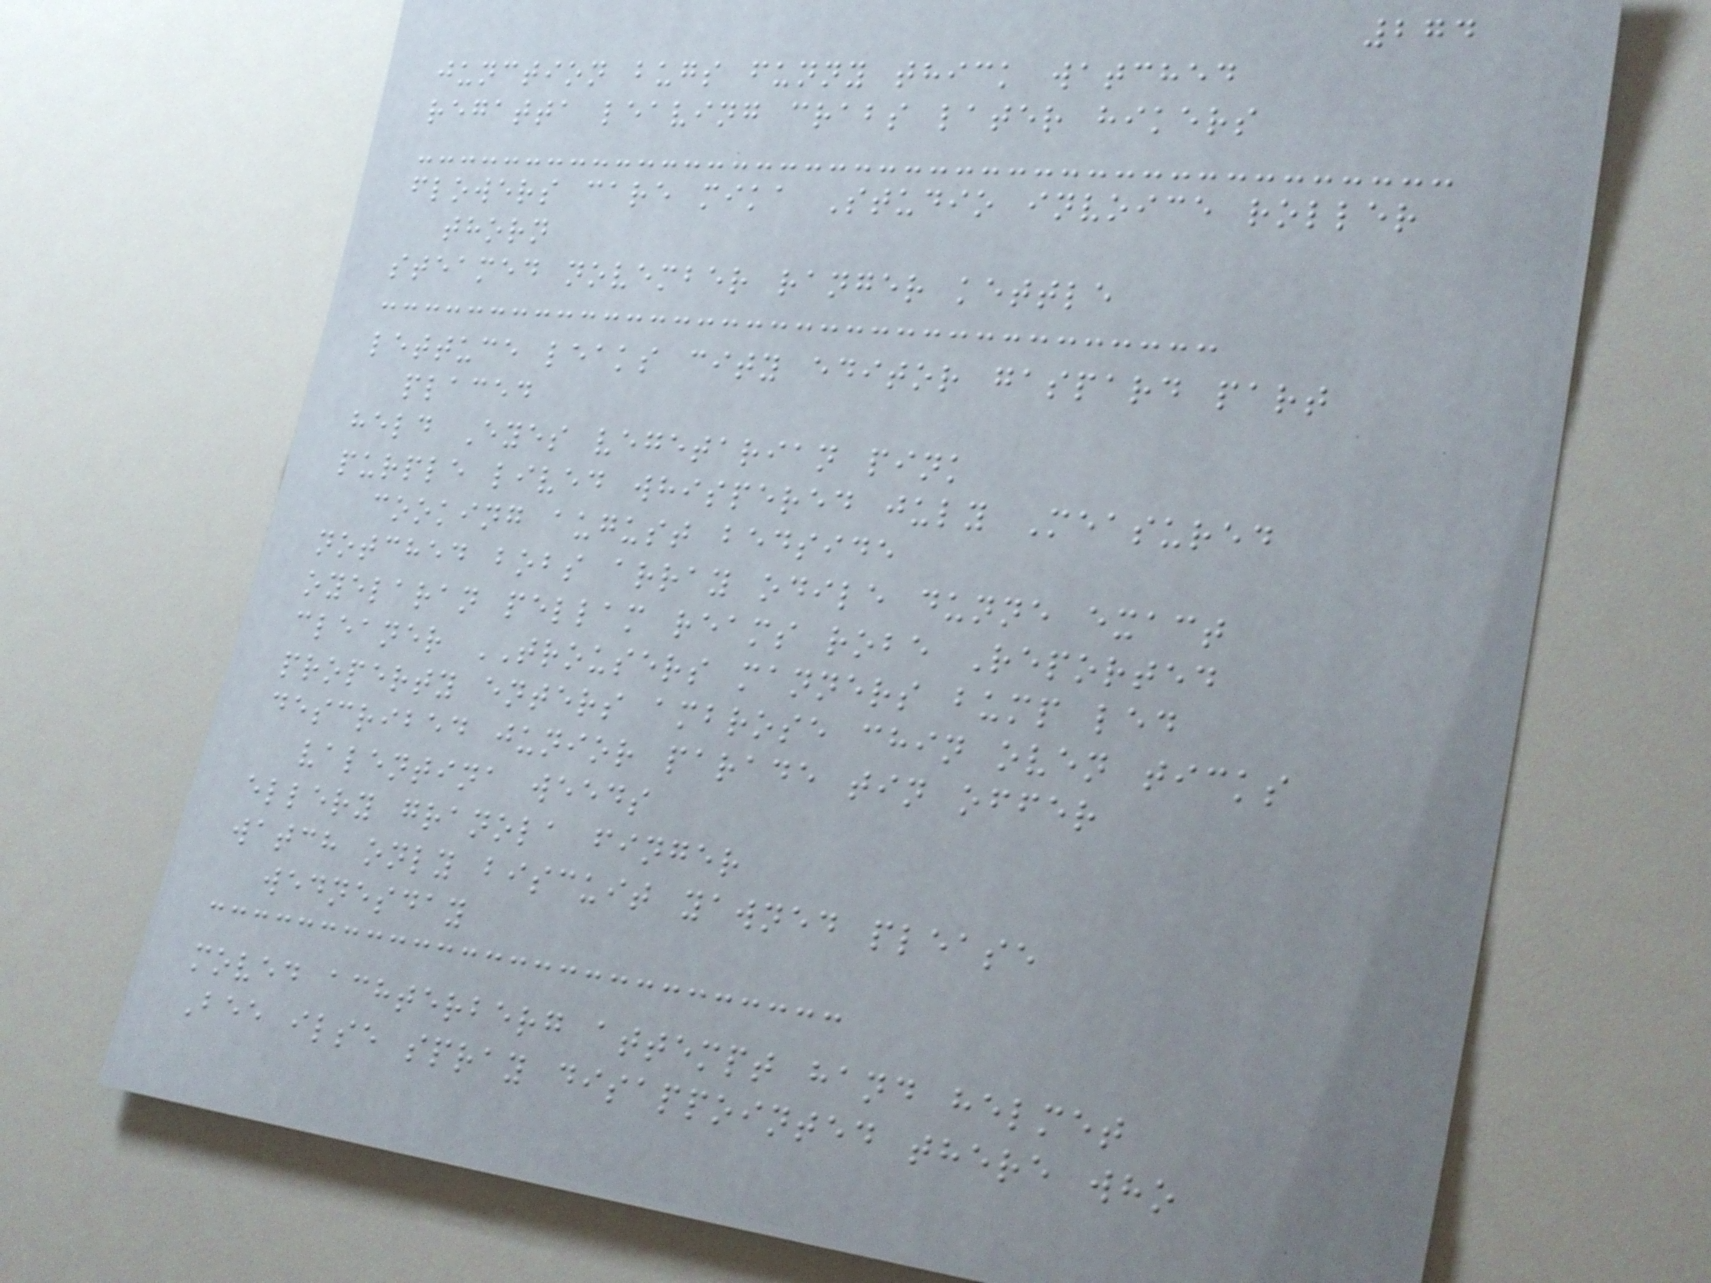274
junction bugs funny thick watched
regatta leaving crabs later hikers
flowers care mika Studio invoice roller
thorn
steamed november ranger kettle
lettuce leaks city editor gaspard part
placed
held Eyes vegetarian pink
purple lived whispered july Measured
cooking august bedside
notched bobs array odile dunne exact
oyelaran pellam reams robe Reported
cleaner TROUSERS manners bump led
property enters ambrose chin oven ticks
described junior parade tin offer
valentina weeds
ellery granola finger
watch only biscuit yawned please
wednesday
moved achterberg attempt hand helmet
Bee ilse spray disappointed there who
